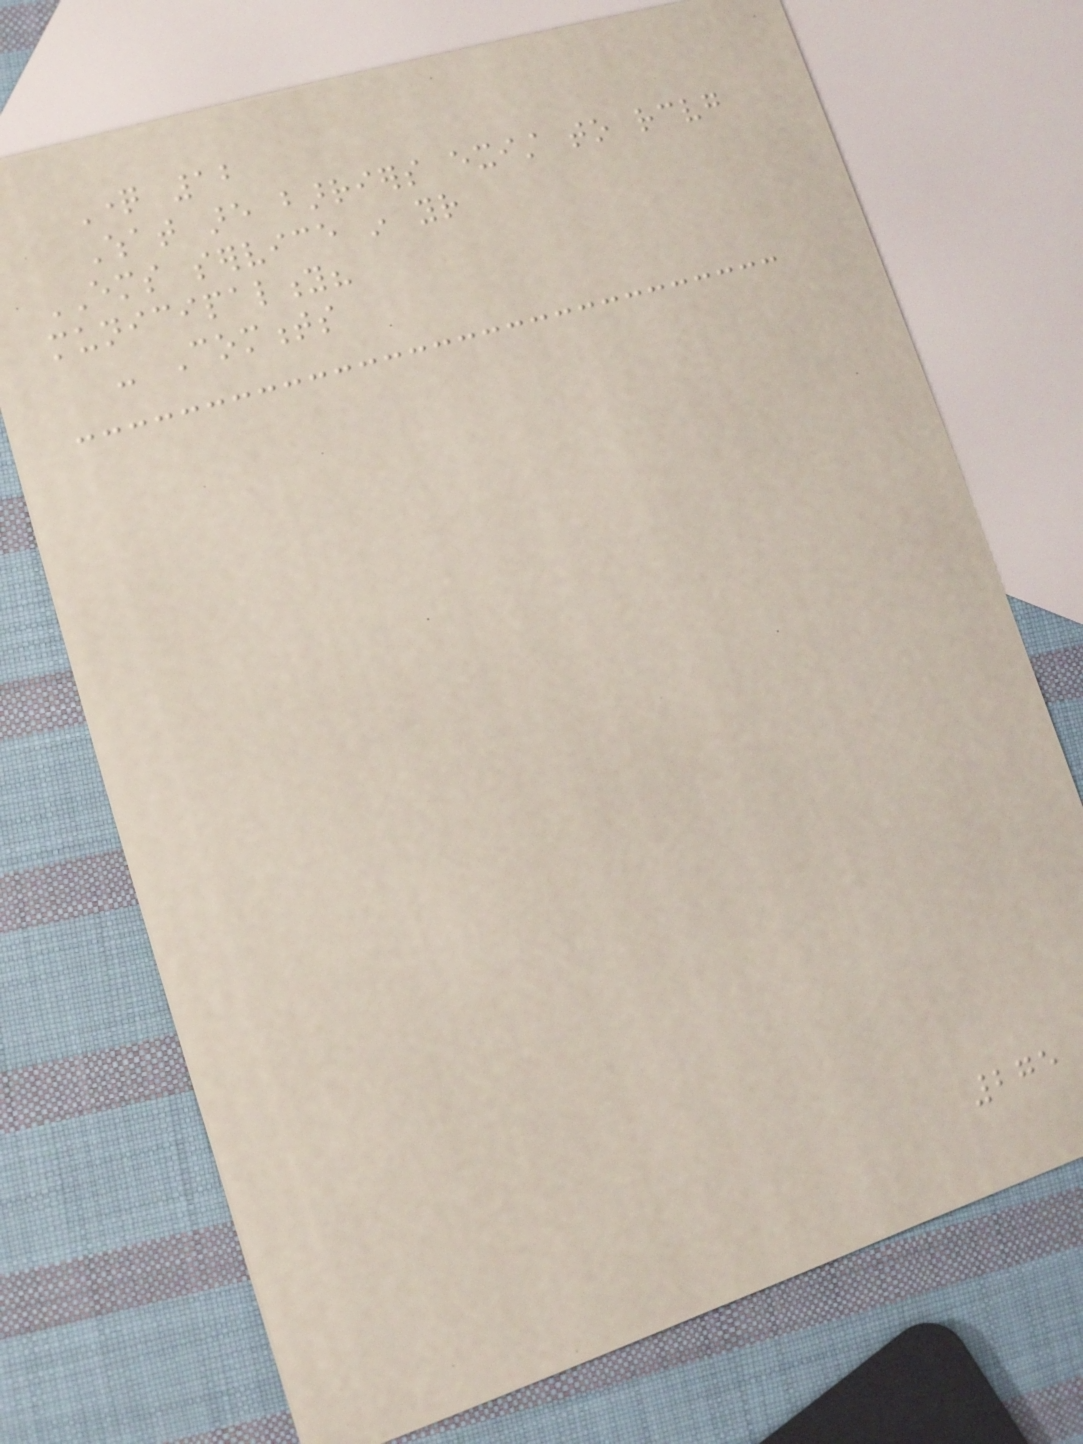Question 12
What are barriers exist to receiving
EMS service in your
municipality?
- Comments
275
